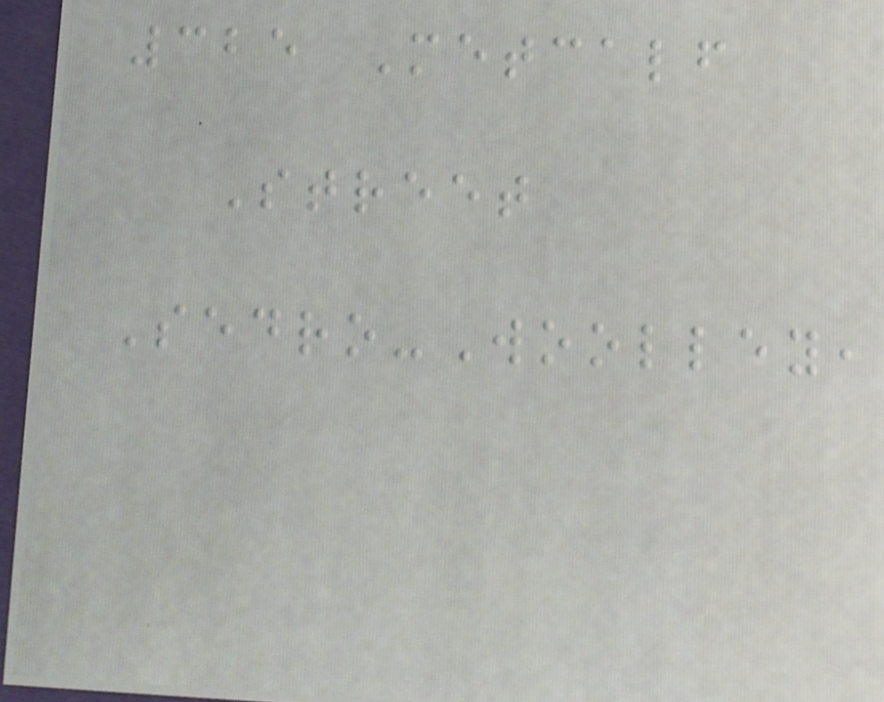325 Metcalf
Street
Sedro-Woolley,
